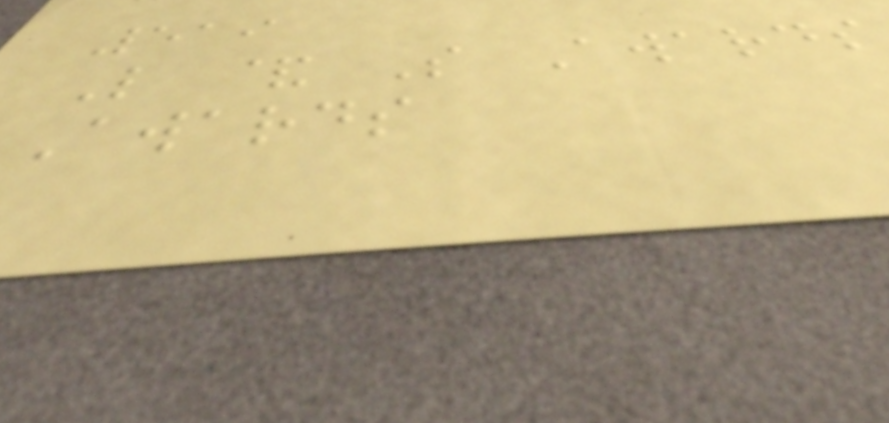519
L & S Awards
Awards
